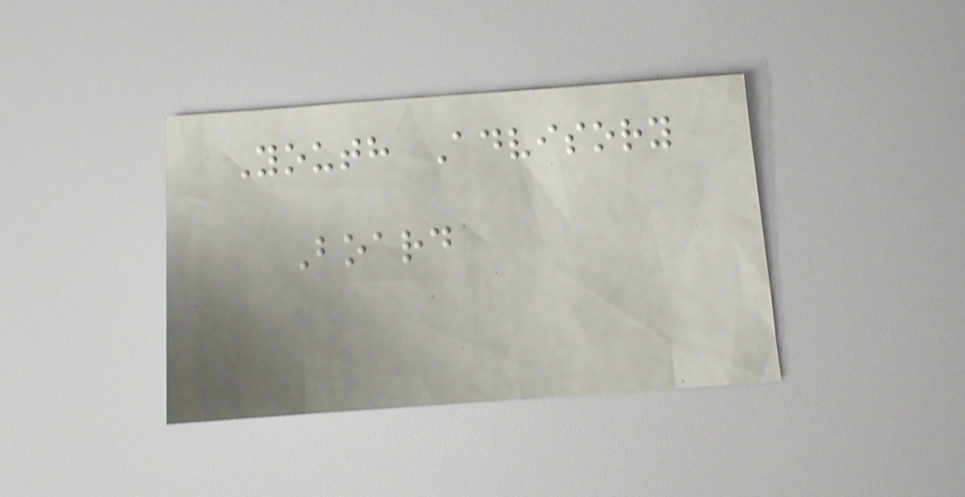Youth Advisory
Board
